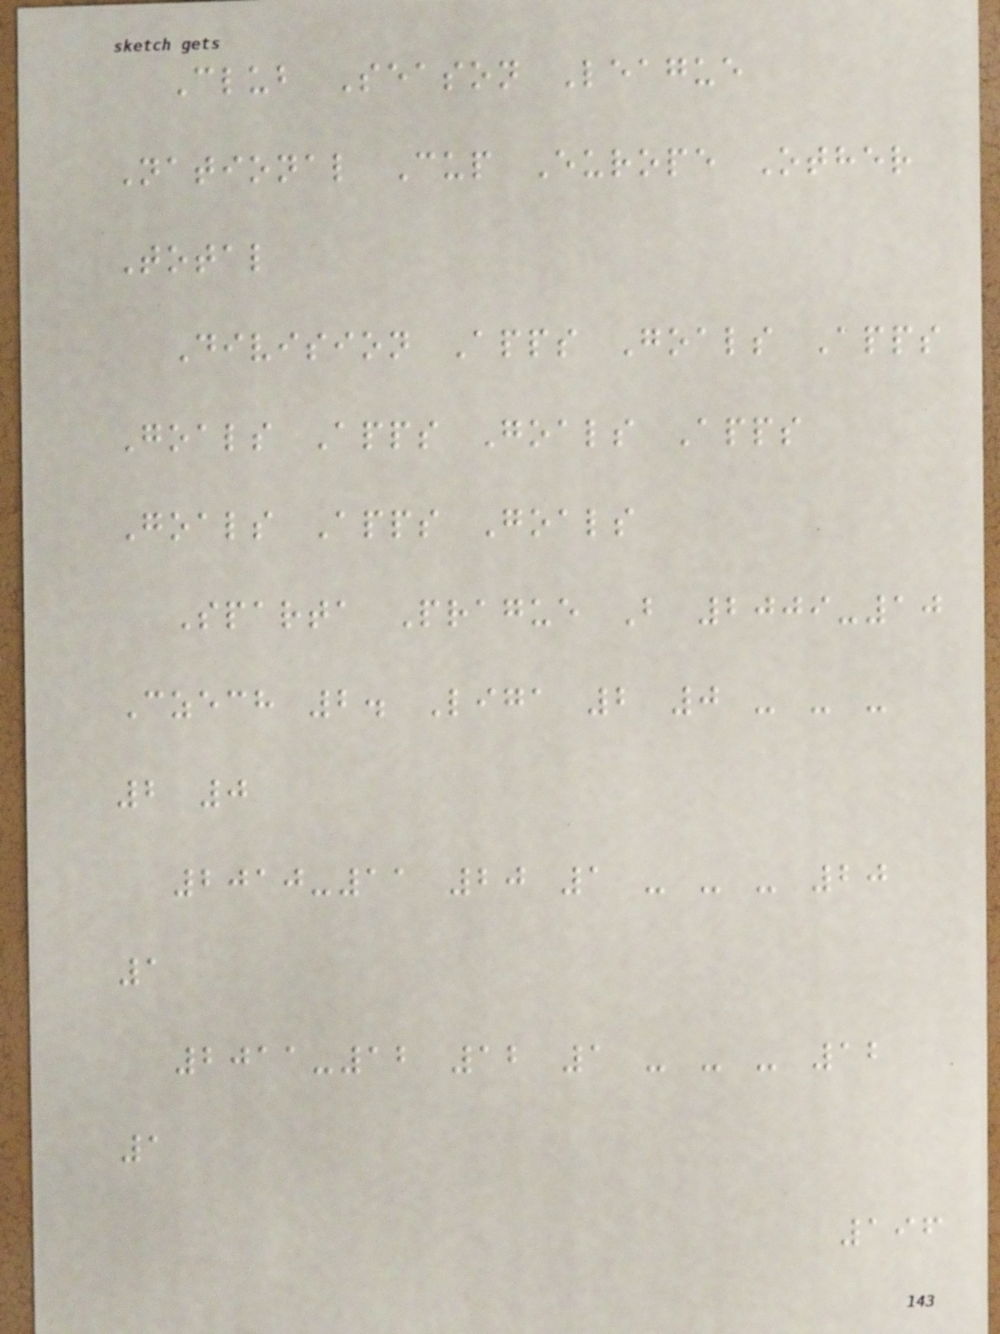Club Season League
National Cup Europe Other
Total
Division Apps Goals Apps
Goals Apps Goals Apps
Goals Apps Goals
Sparta Prague B 2009-10
Czech 2. Liga 2 0 - - -
2 0
2010-11 20 1 - - - 20
1
2011-12 12 1 - - - 12
1
196
